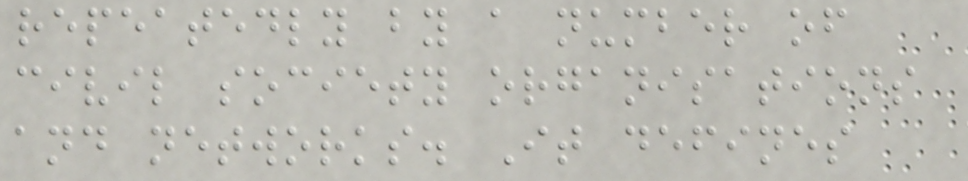repeatedly by a number of
civil society organisations
and networks. It defines
